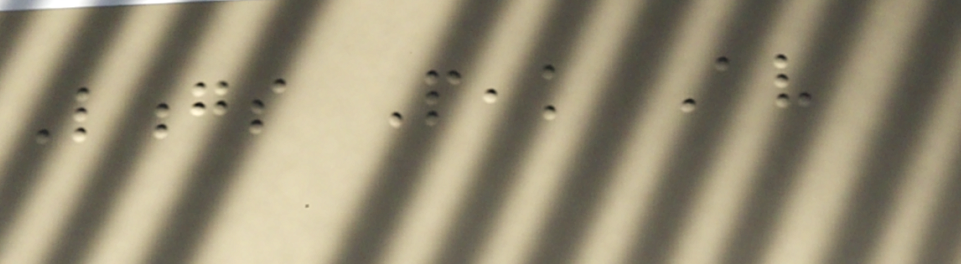Longs Peak Av
